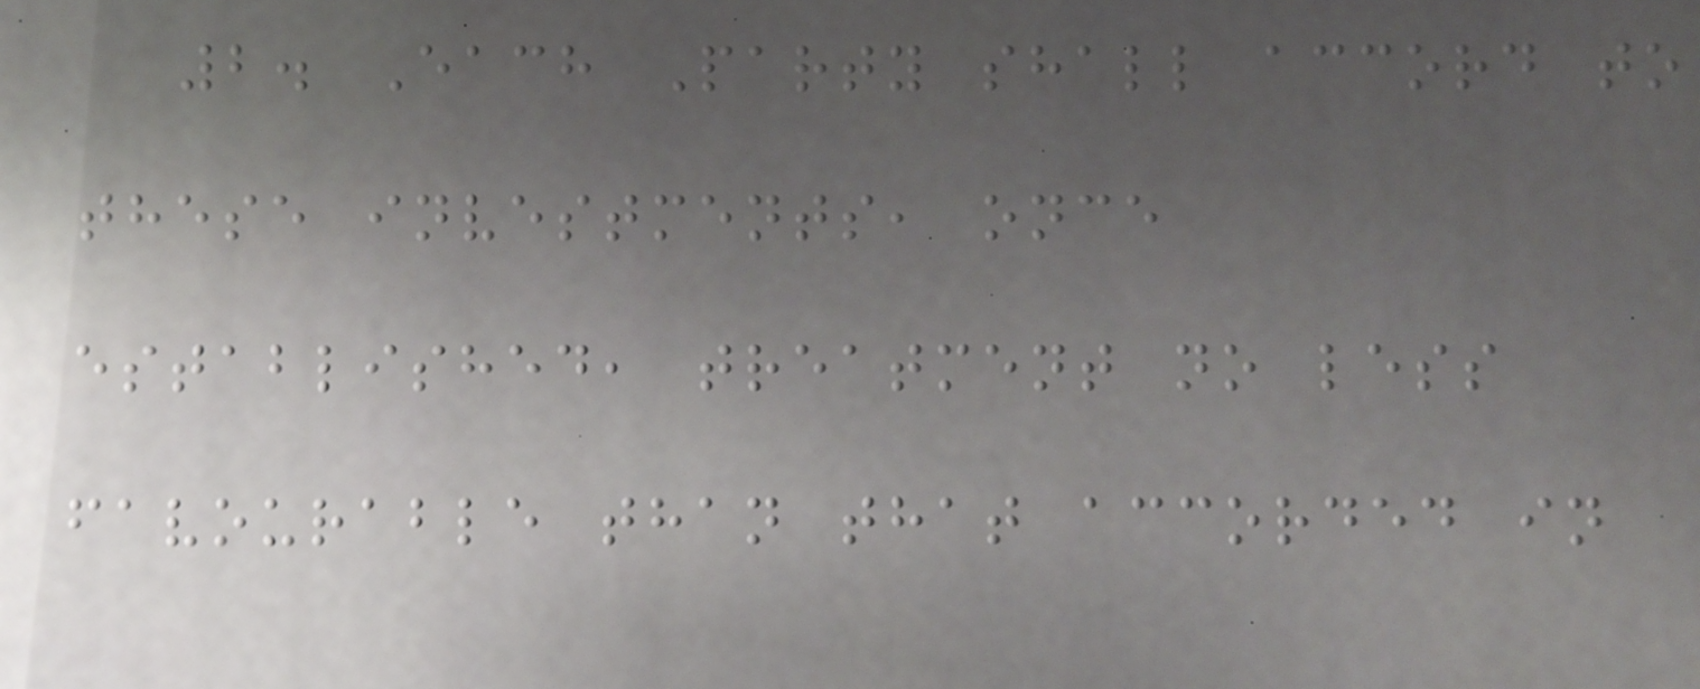2. Each Party shall accord to
these investments, once
established, treatment no less
favourable than that accorded in
